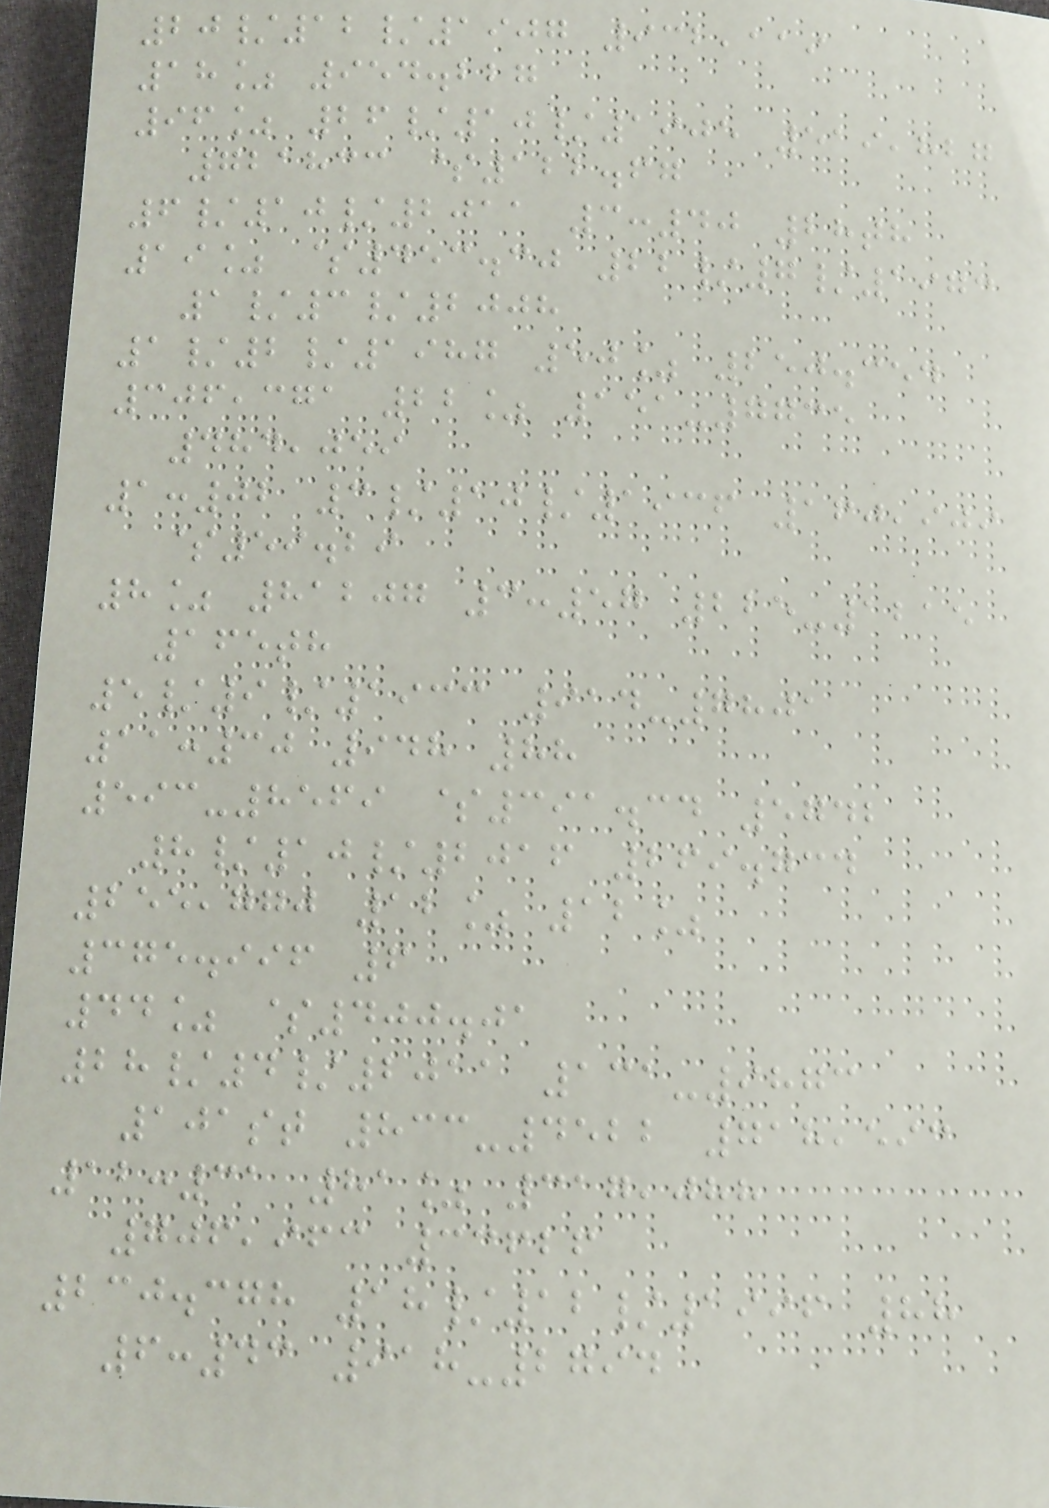20/12/1907 932,119
18% 954.227
96% 26/10/1905 519,827
721833 $122.67
6/10/2011 3:40 28th
19% $453.30 22/7/1973
1/3/2008
1/2/1987 50% 250.354
306,371 22% 151-7735
484,059
1:02 3/10/1936 160,909
$59.29
8% 81207 3:57 225-1215
165th
5/9/1933 914-7801
11:30 948 88
593-8569 $391.34 5742
8/10/2016 269.734
255,770 12% 12%
375.996 6
44% $400.01
28/4/2011 131-9873
101st 833-4522 718,593
12:31 81% 317,088
706,963 33626
230.378 18/12/1996 88
6:43 918-2794
